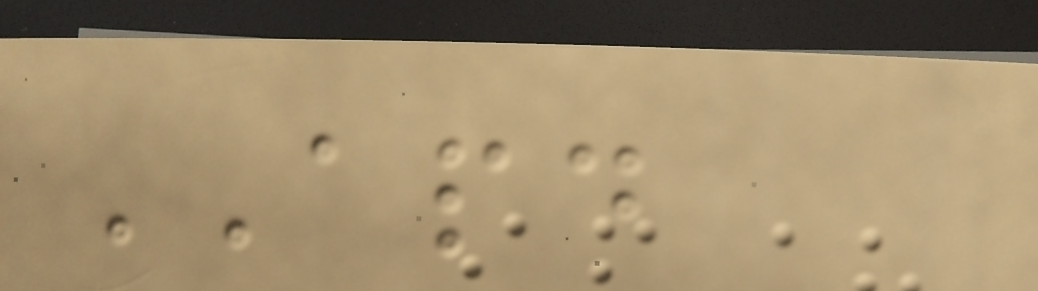APD
